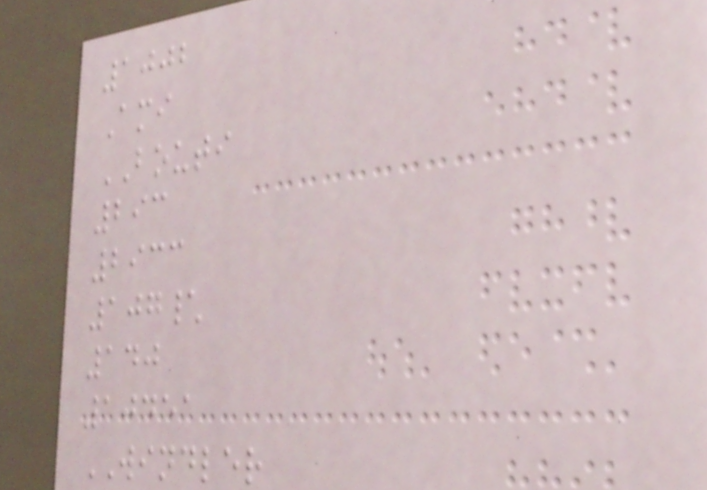1002
Ami
BOUTI
293
2933
107\
140
10451
WINDLER
